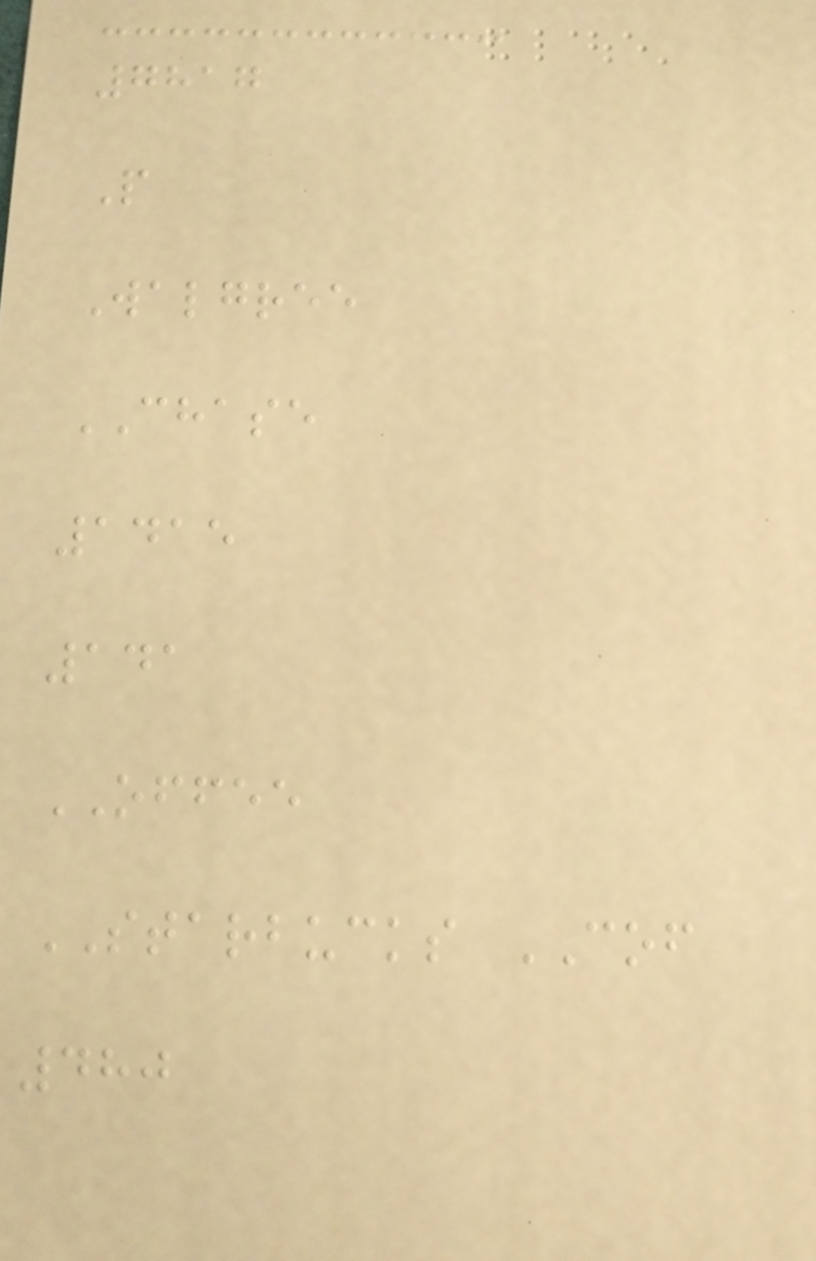7817
P
Walgree
CHASE
1415
141
OFFEE
STARBUCKS COF
480
